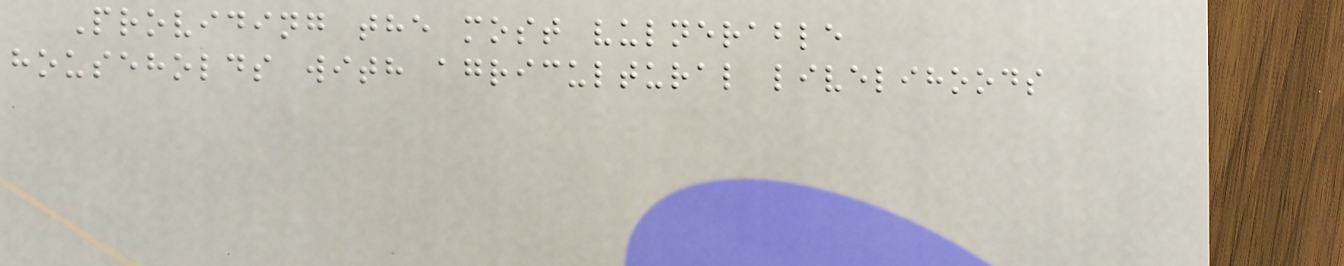Providing the most vulnerable
households with agricultural livelihoods
